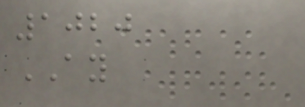1020
AY
